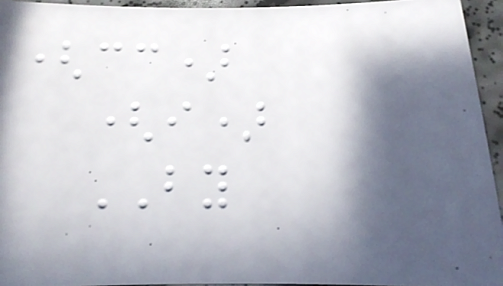(cc)
(i)
BY
